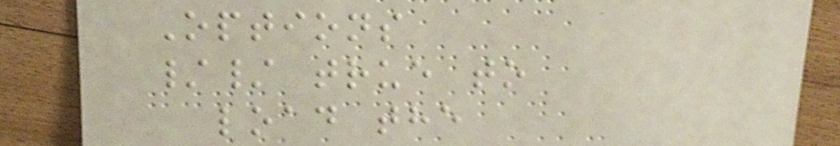Options
// true to
load the
